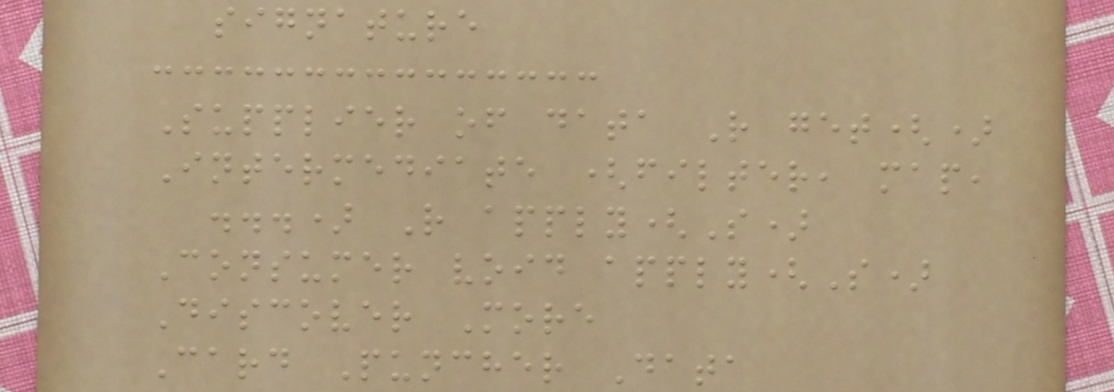signature
Supplier of data R get()
Intermediate (filter, map,
...) R apply(S)
Consumer void apply(S)
Discover More
Card Puncher Data
